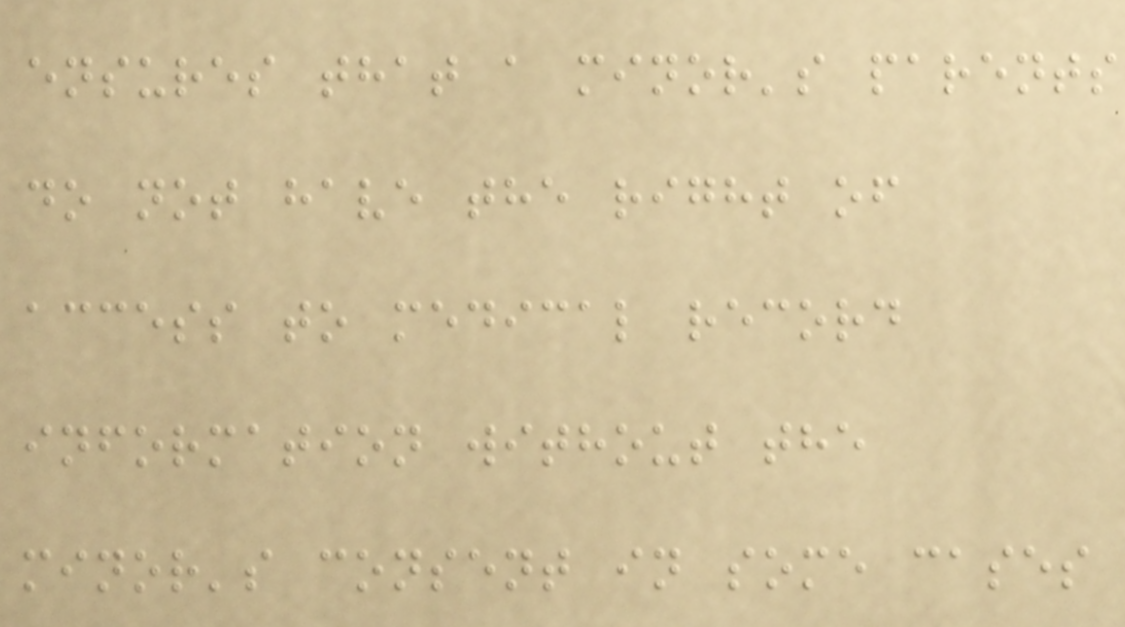ensures that a minor's parents
do not have the right of
access to medical record
information without the
minor's consent in some cases
